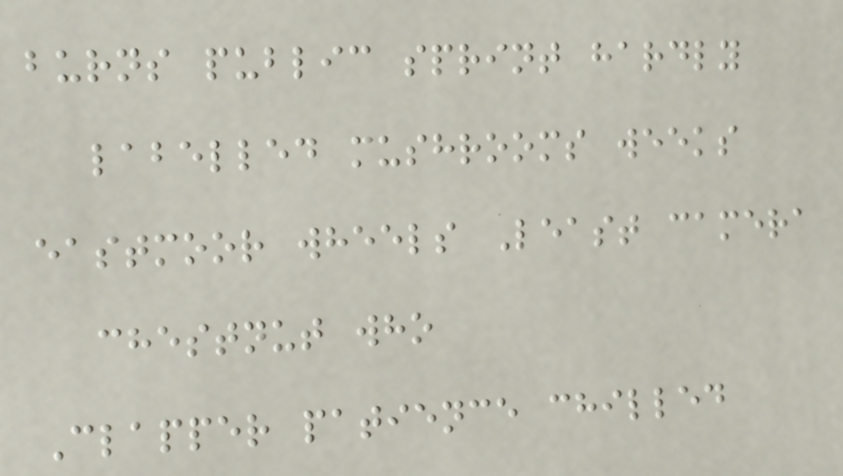burns public sprint hardly
labelled mushrooms weeks
eastmoor wheels Least camera
chestnut who
Clapper patience chilled
